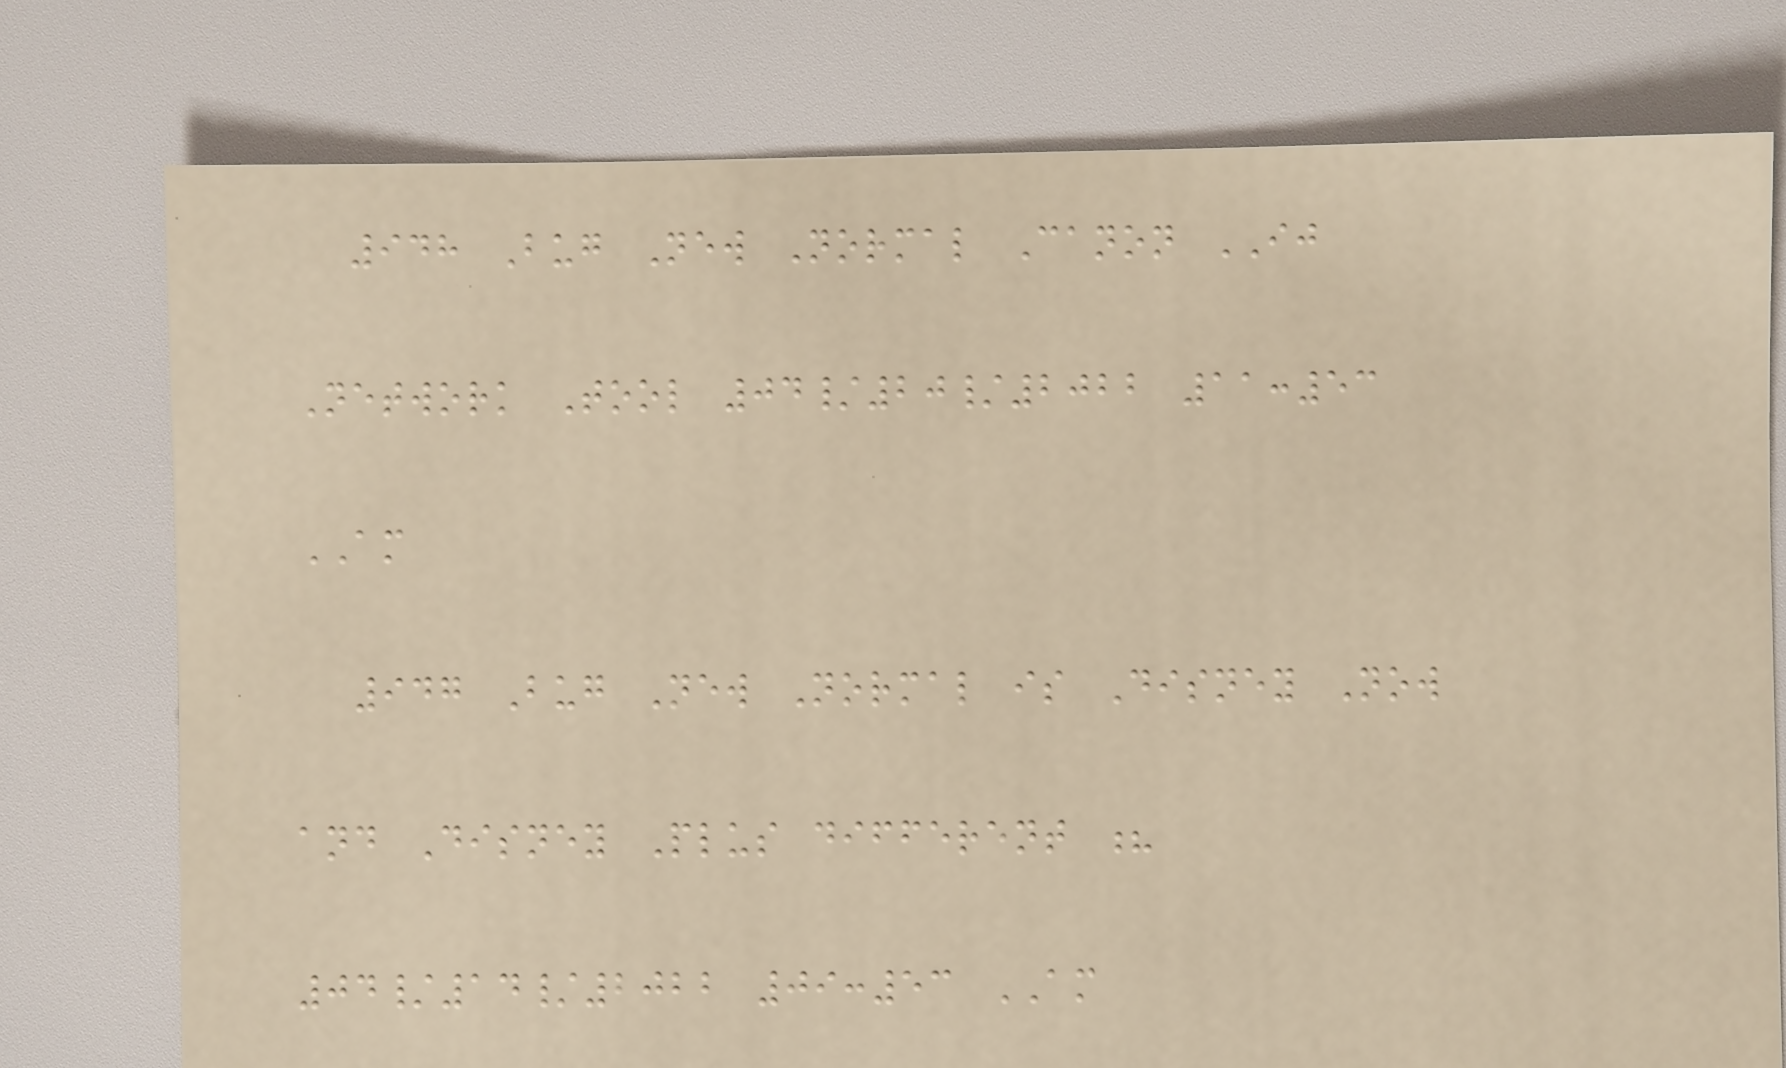948 Bug New Normal Canon IJ
Network Tool 04/20/2022 11:53
AM
947 Bug New Normal is Disney Now
and Disney Plus different ?
04/14/2022 09:53 AM
